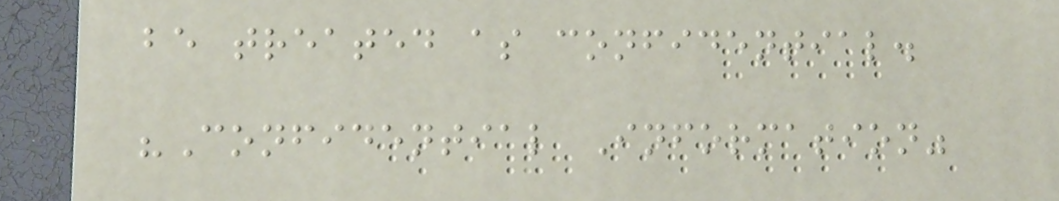be treated as confidential.
"Confidential Information"
